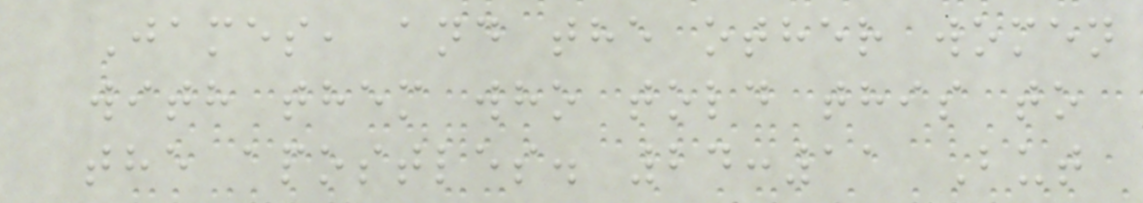James, and the other women
with them who told this to
the apostles. 24:11 But
